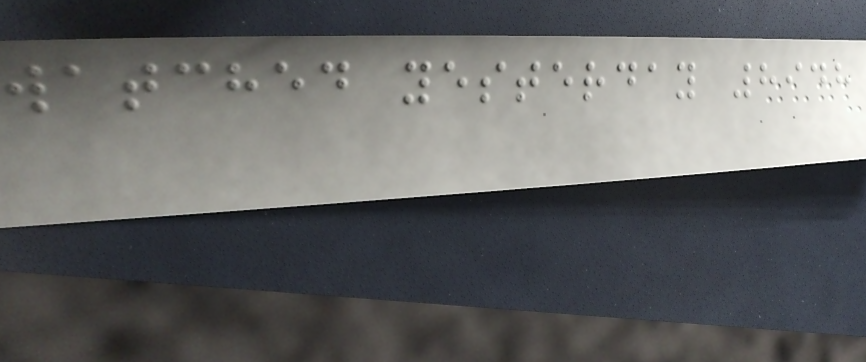watched yesterday 8948
